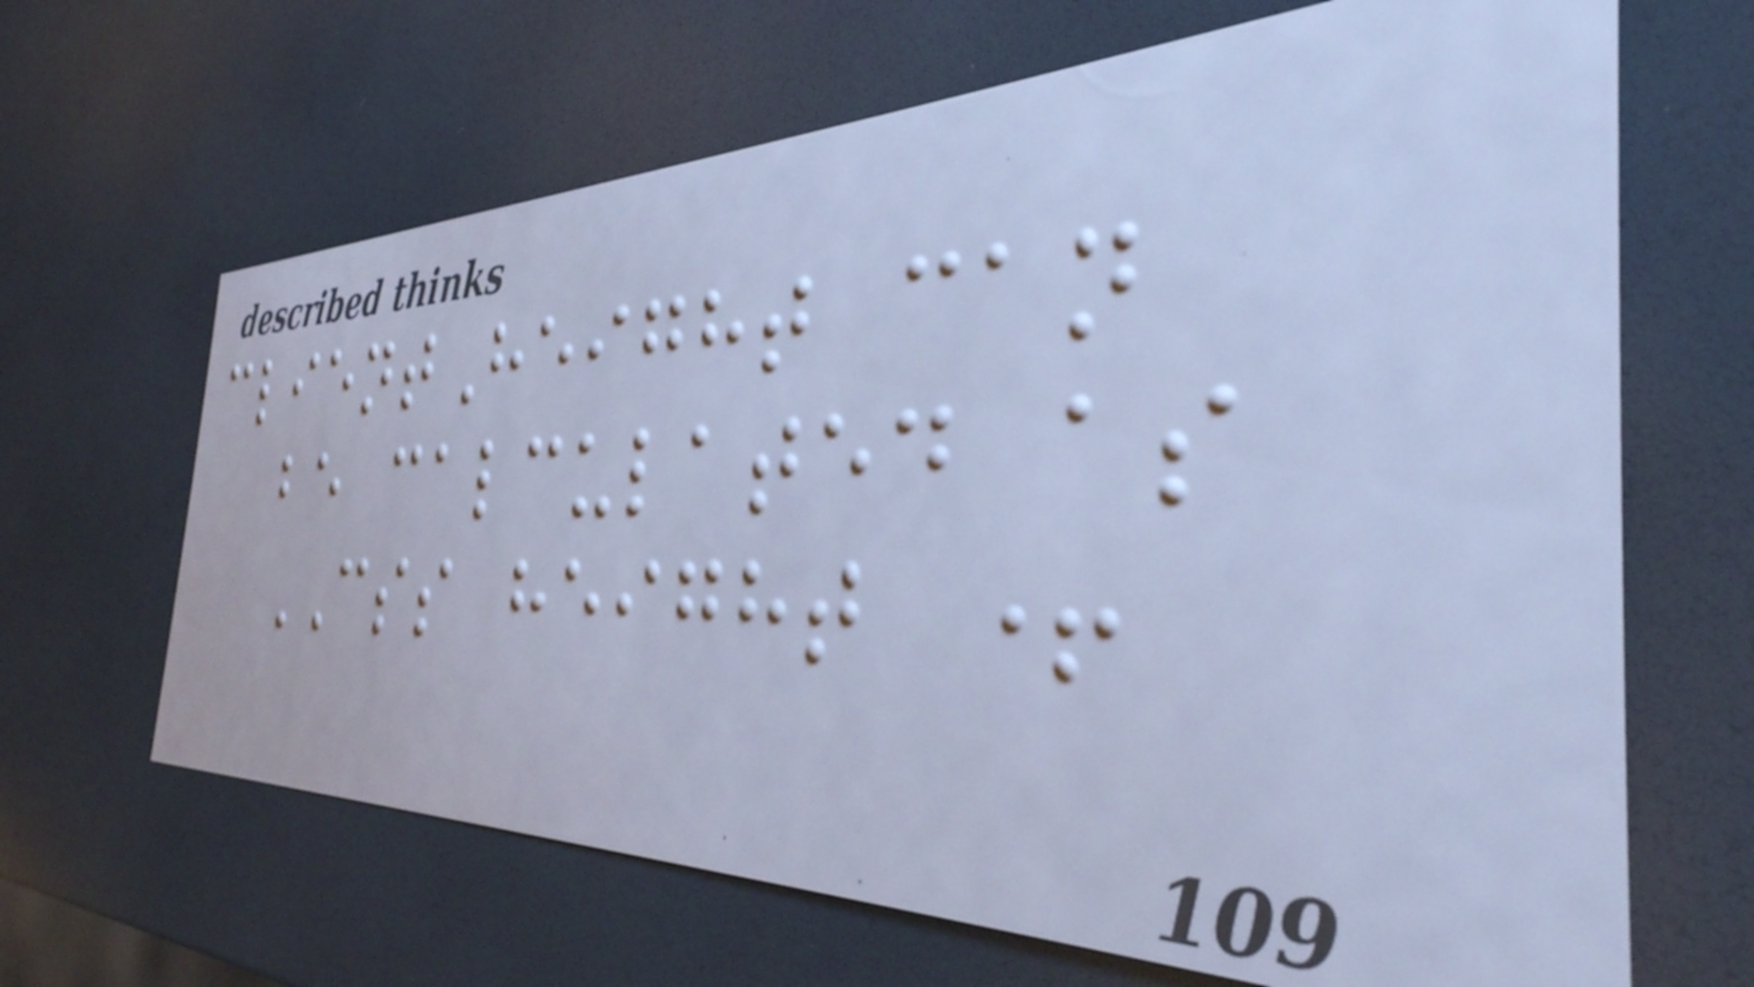clientHeight can
be calculated as
CSS height +
